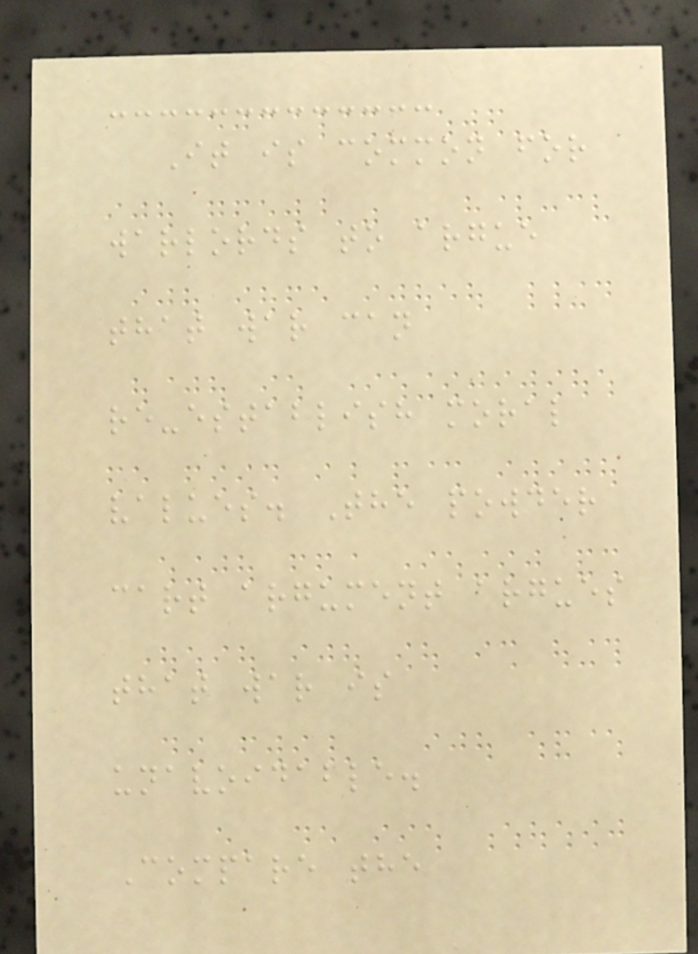It is common for
warlords to argue
that war can
re-establish moral
values. The powder
cart argument argues
that war is
unavoidable.
Compare the
